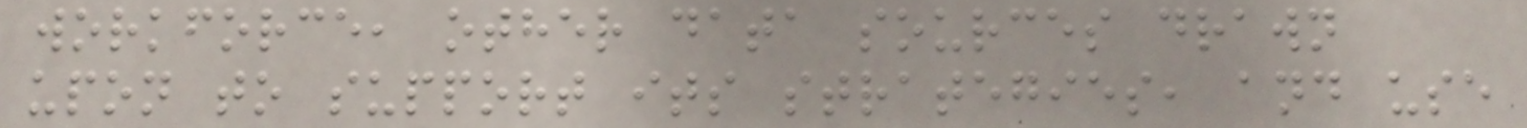workforce, other data sources drawn
upon to support its strategies, and use
